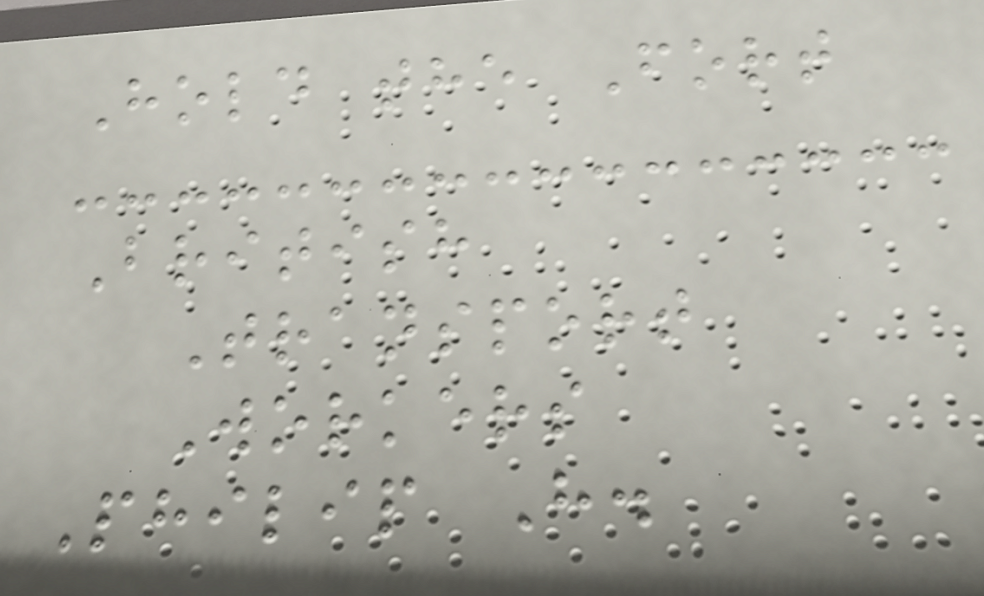Hold the Fort
British
Transport
Workers
Philip H.
